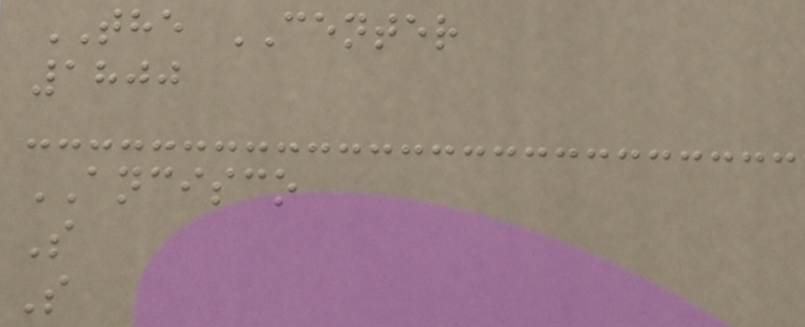THE CENTER
1800
ANCISCO
S
S
